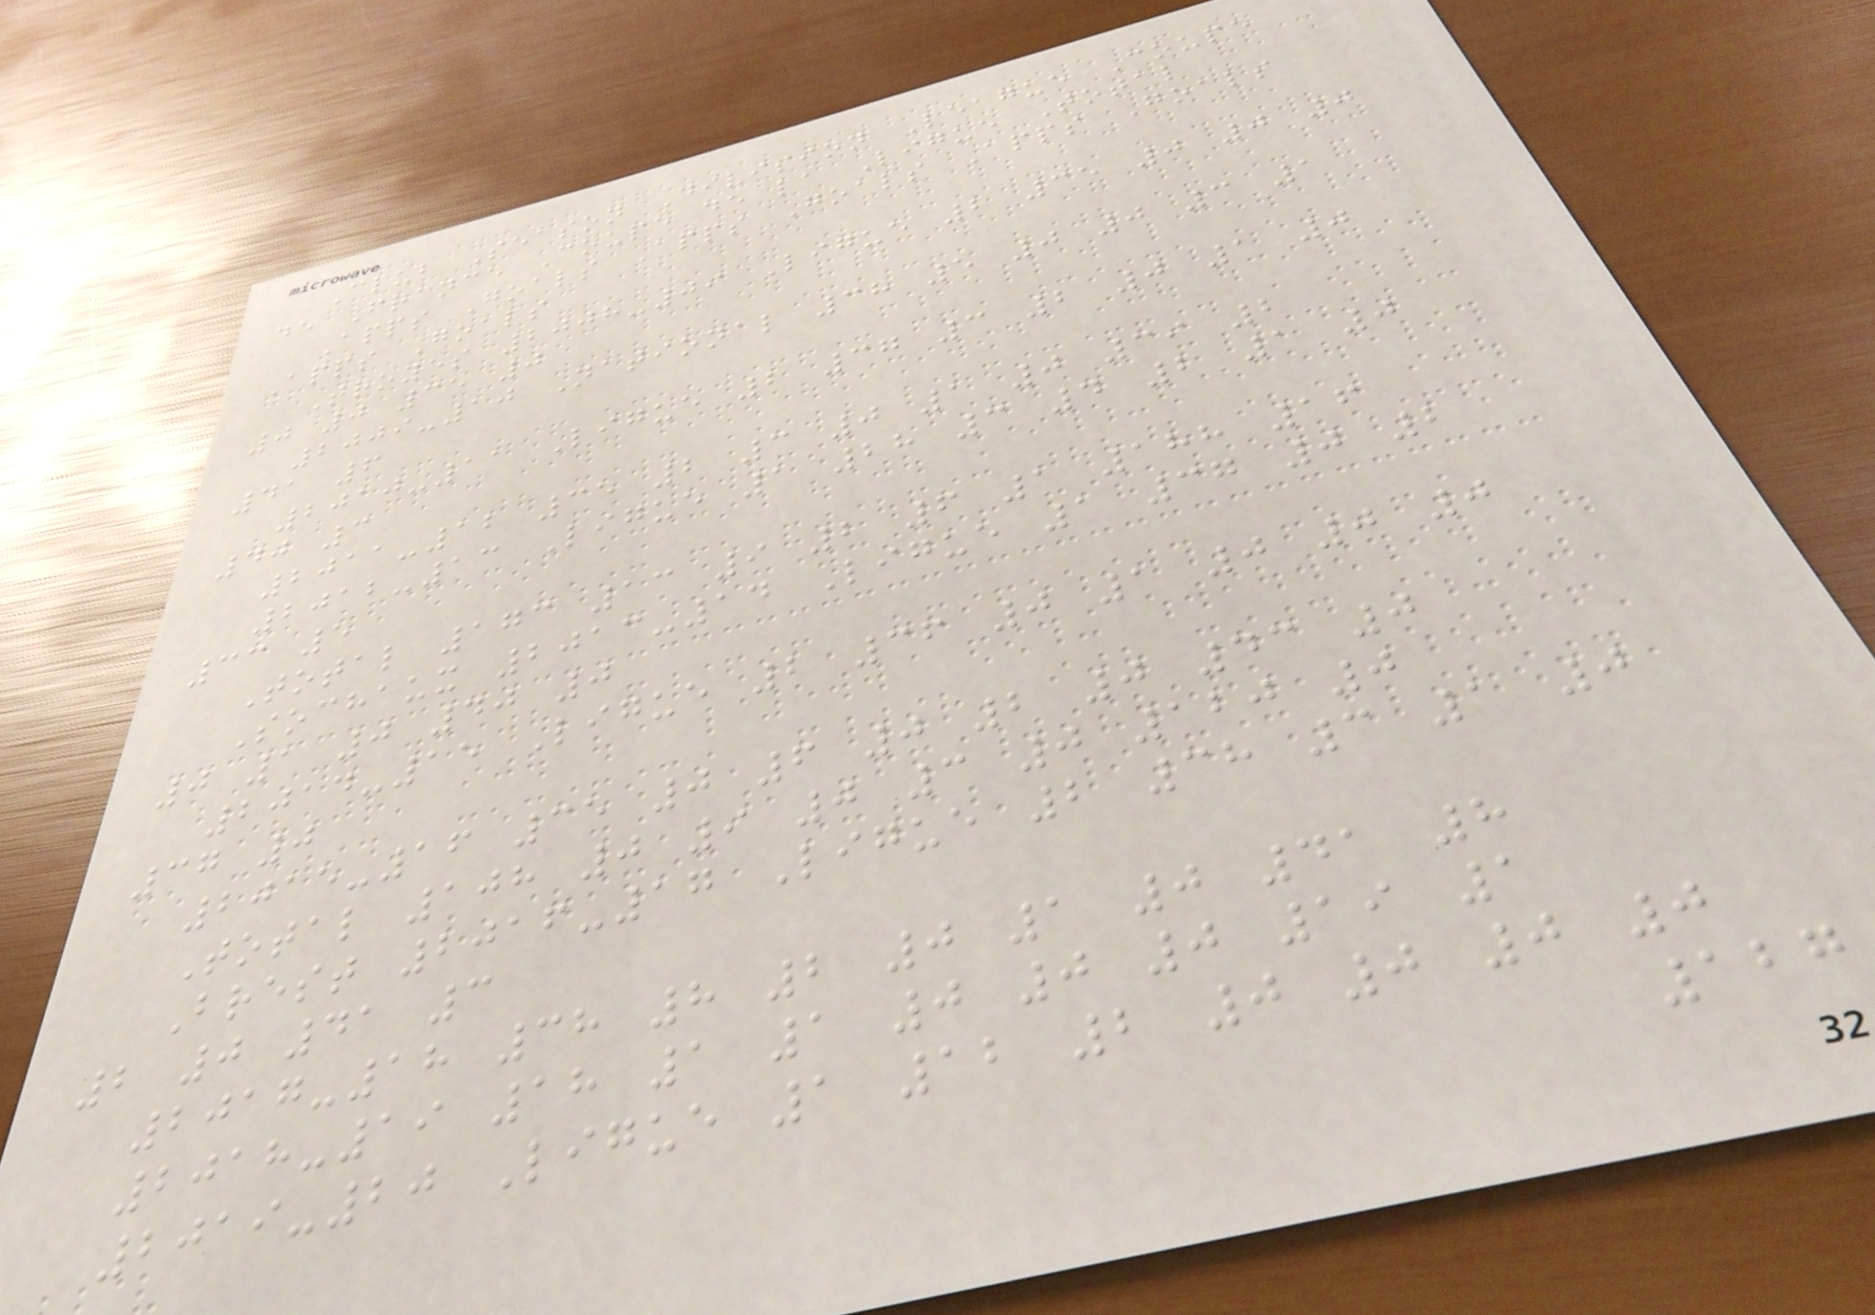Club Season Division League Coupe
de France Coupe de la Ligue Total
Apps Goals Apps Goals Apps Goals
Apps Goals
Troyes 2008-09 Ligue 2 35 0 0 0
0 0 35 0
2009-10 National 38 5 0 0 3 1
41 6
2010-11 Ligue 2 37 3 2 0 1 0
40 3
2011-12 35 2 3 0 1 0 39 2
2012-13 Ligue 1 28 3 4 2 1 0
33 5
Total 173 13 9 2 6 1 188 16
Sochaux 2013-14 Ligue 1 37 0 2
0 1 0 40 0
2014-15 Ligue 2 36 0 1 0 0 0
37 0
2015-16 35 0 6 0 2 0 43 0
Total 108 0 9 0 3 0 120 0
Brest 2016-17 Ligue 2 38 3 1 0
2 0 41 3
2017-18 38 8 2 0 1 0 41 8
2018-19 18 1 1 0 0 0 19 1
2019-20 Ligue 1 12 2 0 0 0 0
127
